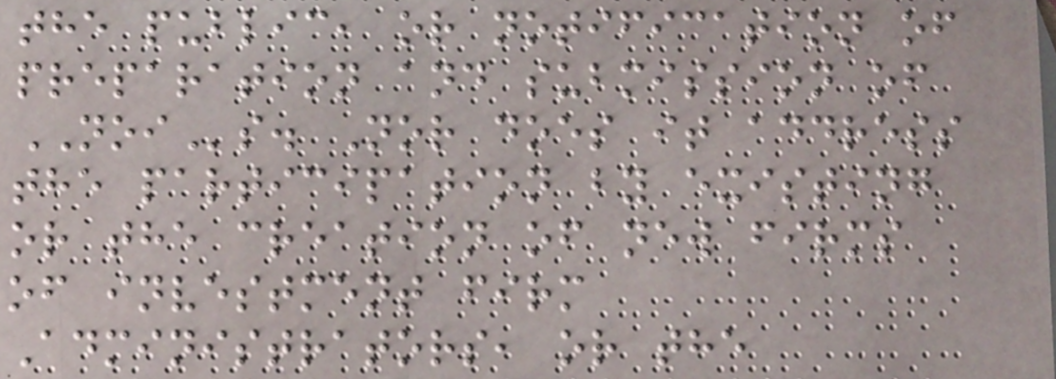the public, or notification of
preparation and submission of
NOIs. Nor does it address
the participation by existing
or the creation of new firms
of investment firm
Administrators, or the
